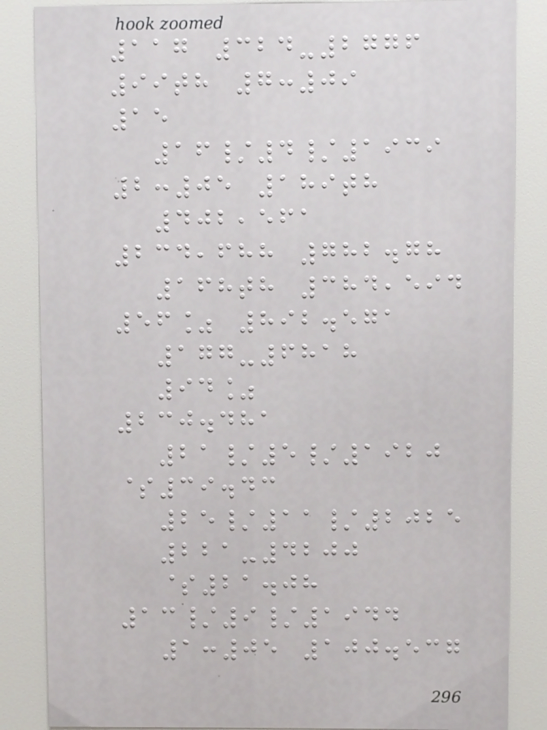117 324-2776
99th 7:09
15
16/4/1939
2:05 189th
402,561
234,688 782.78
168th 384,594
56% 892.571
177-6818
94%
230.481
21/5/1920
$39.43
25/11/2025
221-4200
$21.08
13/9/1944
1:05 100.537
